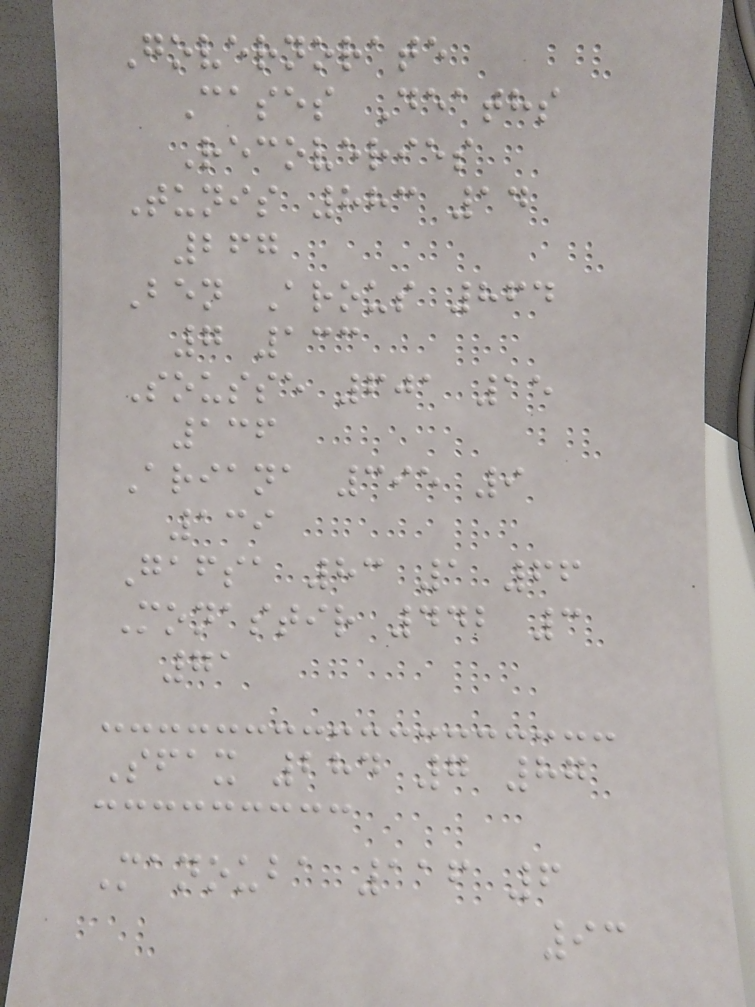Governorate
Cases Deaths
Recoveries
Tunis 883 14
267
Ben Arous 864
7 133
Sousse 601 15
136
Ariana 395 9
139
Gafsa 83 1 66
Monastir 442 3
71
Sfax 284 7 87
Manouba 116 6
93
